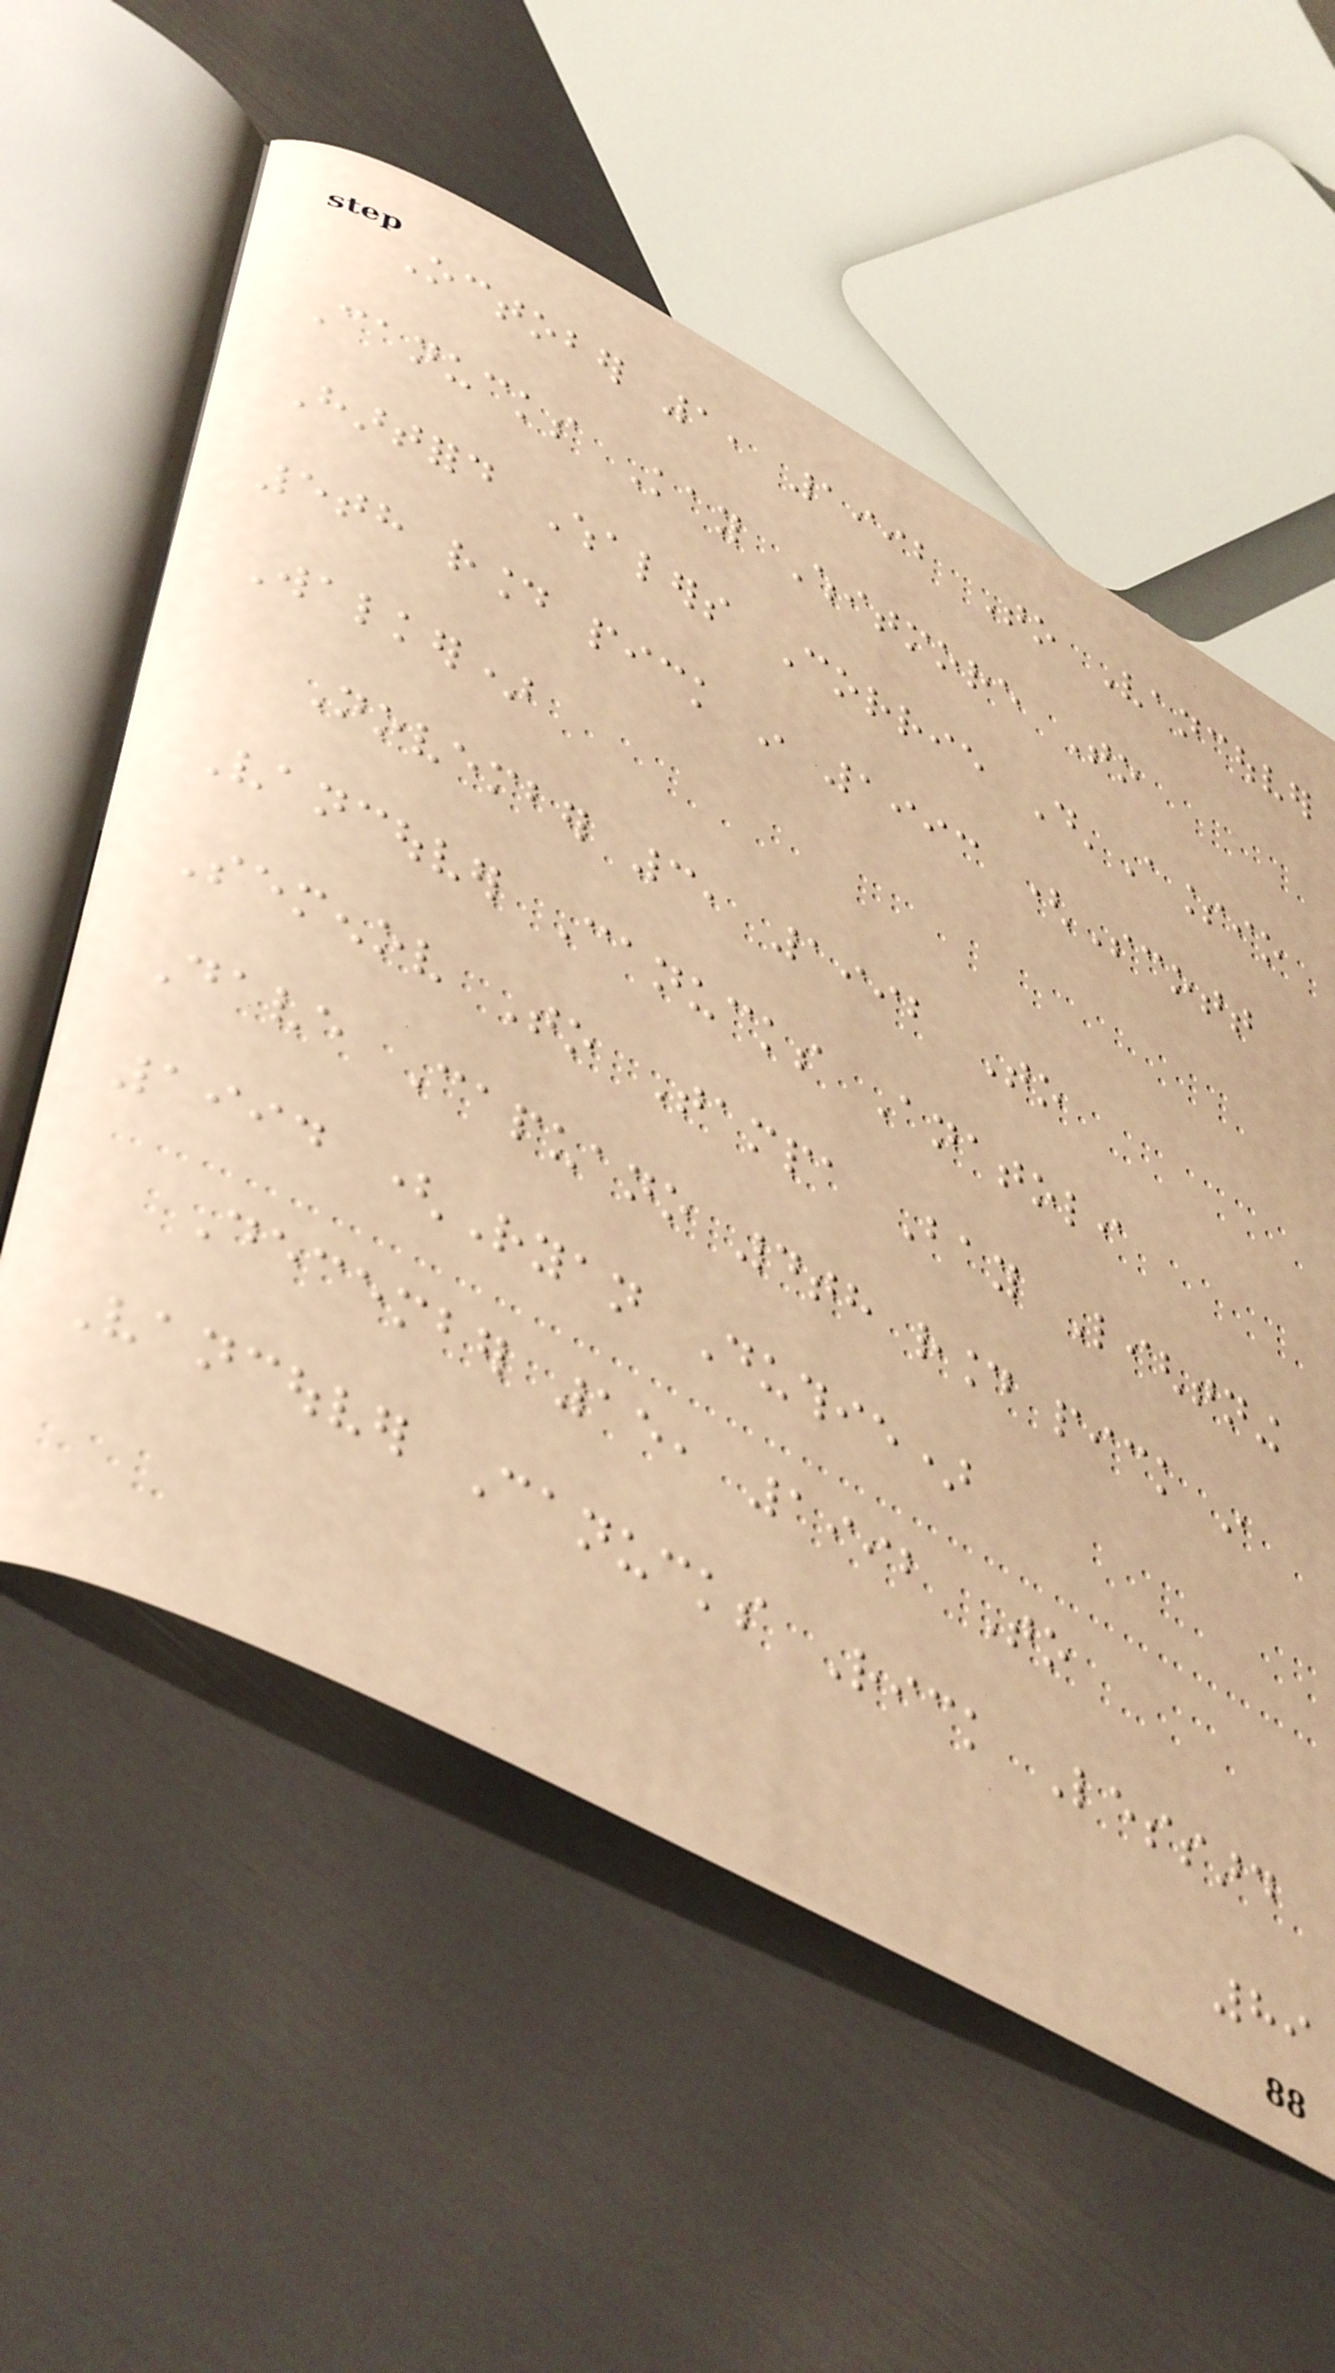October 1, 1992 To Vancouver
Canucks Kay Whitmore To
Hartford Whalers Corrie D'Alessio
5th round pick in 1993 (Scott
Walker)
November 3, 1992 To
Vancouver Canucks Anatoli
Semenov To Tampa Bay Lightning
Dave Capuano 4th round pick in
1994 (Ryan Duthie)
December 15, 1992 To
Vancouver Canucks Rick Lessard
89
